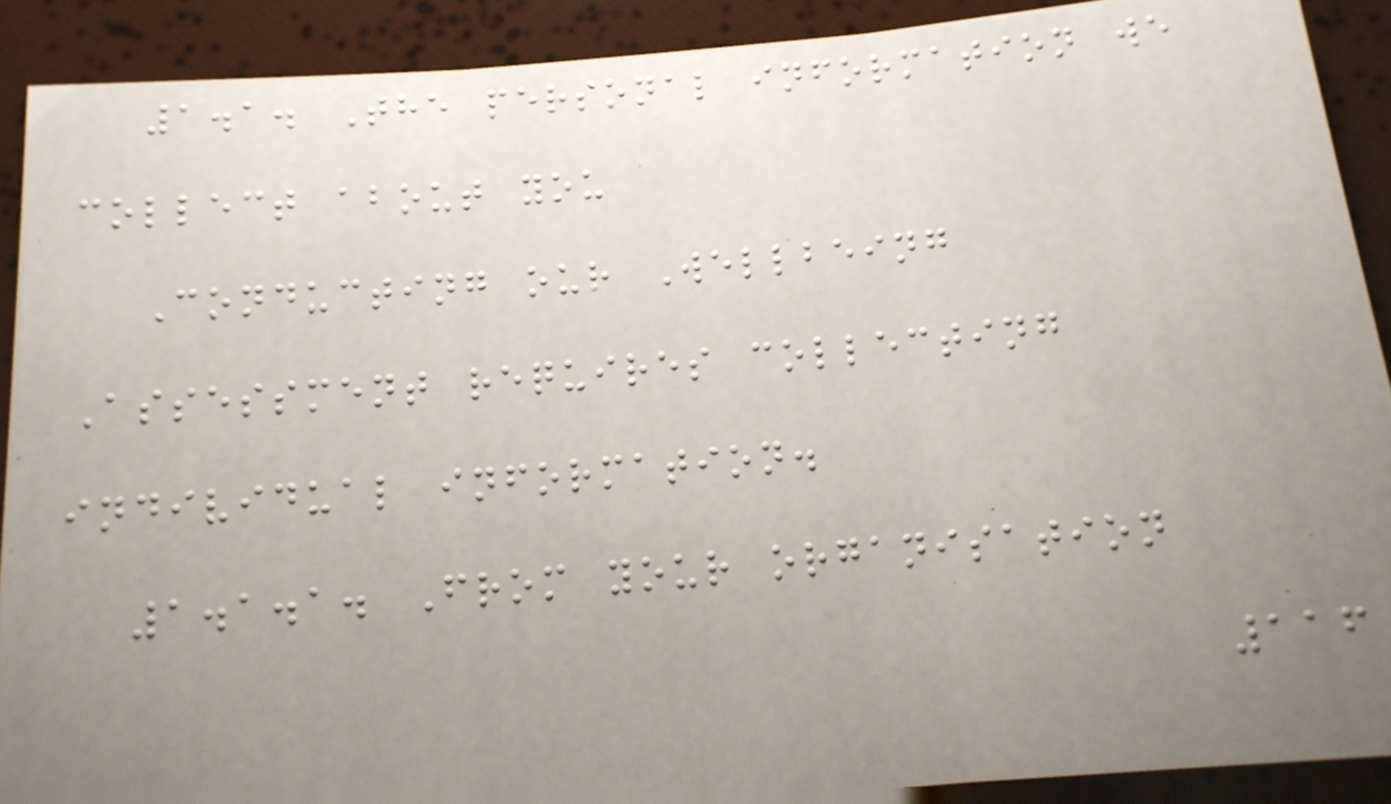1.1. The personal information we
collect about you
Conducting our Wellbeing
Assessment requires collecting
individual information.
1.1.1. From your organisation
116
